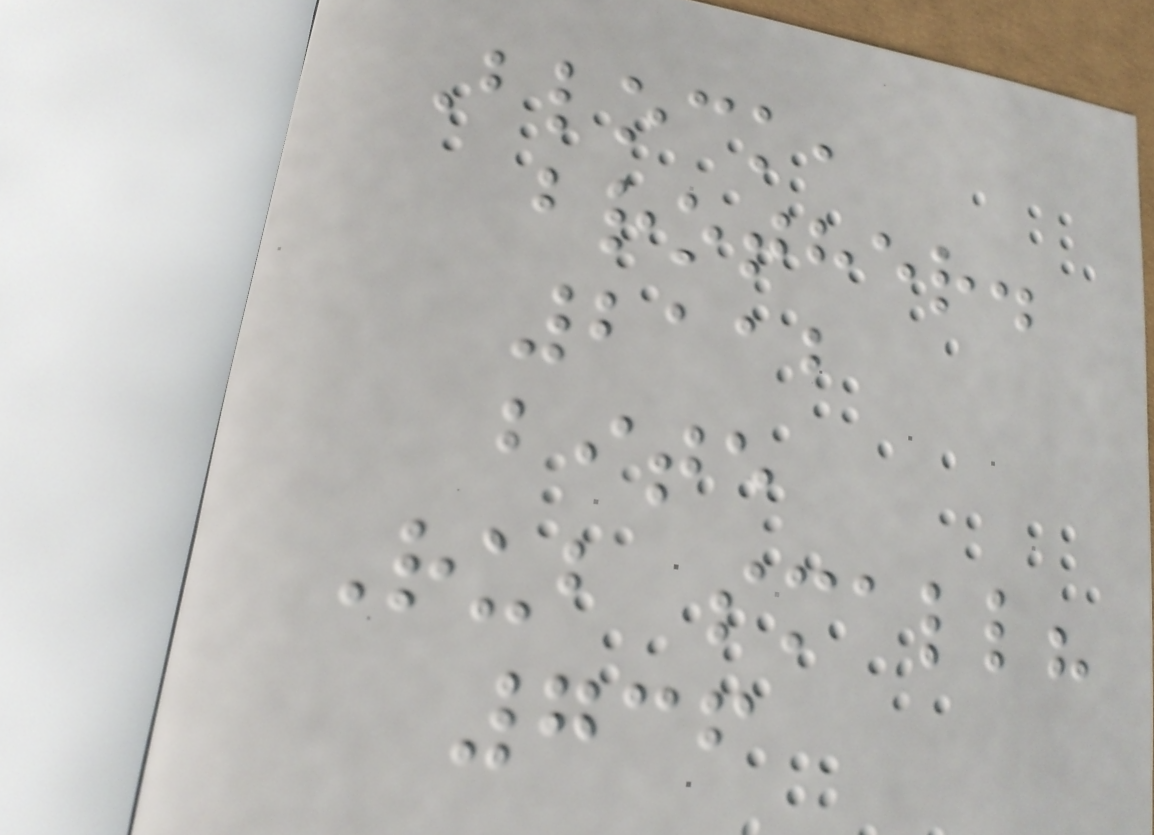Block,
brother.
2112
bite
Rub small?
736
